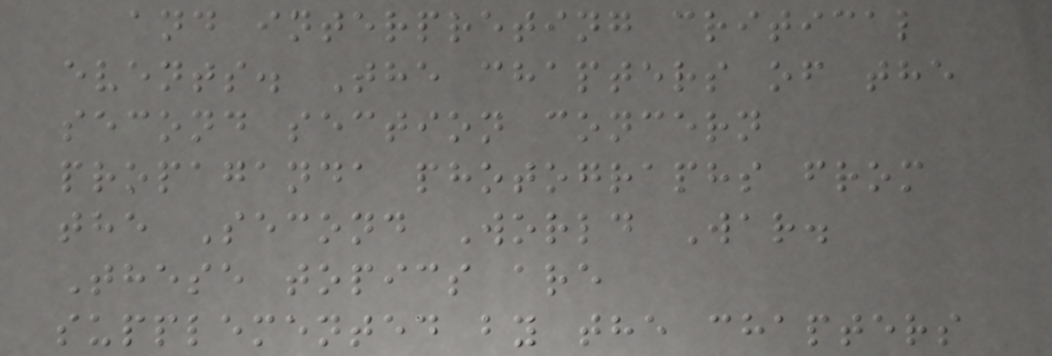and interpreting critical
events. The chapters of the
second section concern
propaganda photographs from
the Second World War.
These topics are
supplemented by the chapters
